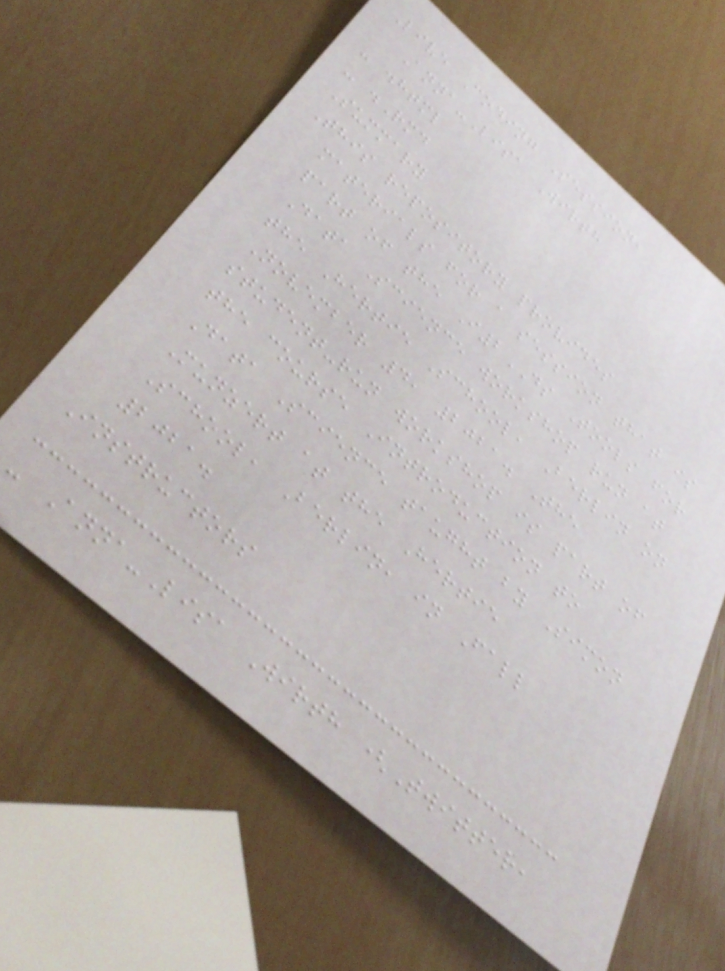Live Coding Session,
Anna-Lisa Wirth
- .html
- .Rmd
Summary
This repository provides
materials for a session that is
part of the I2DS Tools for
Data Science workshop run at
the Hertie School, Berlin on
November 4, 2021. The
student-run workshop is part of
the course Introduction to
Data Science taught by Simon
Munzert at the Hertie
School, Berlin, in Fall
2021.
Instructors
- Anna-Lisa Wirth (Twitter,
